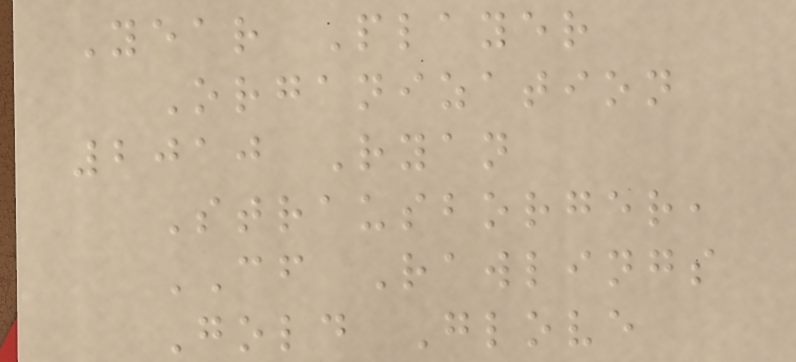Year Player
Organization
2010 Ryan
Strausborger,
CF Rawlings
Gold Glove
